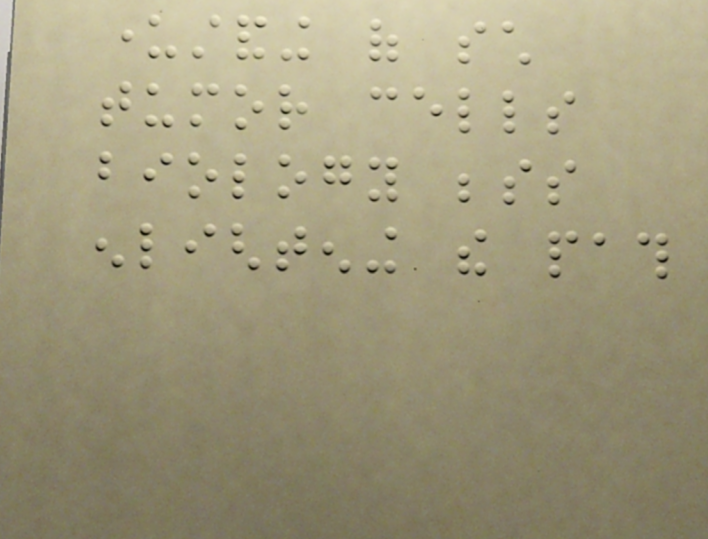understanding of such
tumor cells
biology besides
enlightening the path
